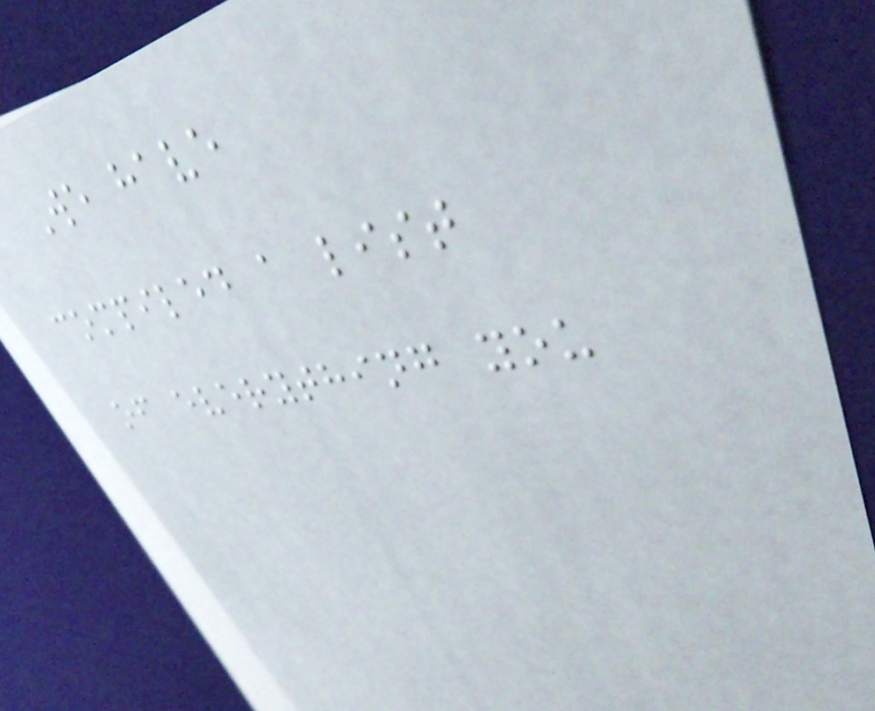We have
compiled a list
of everything you
